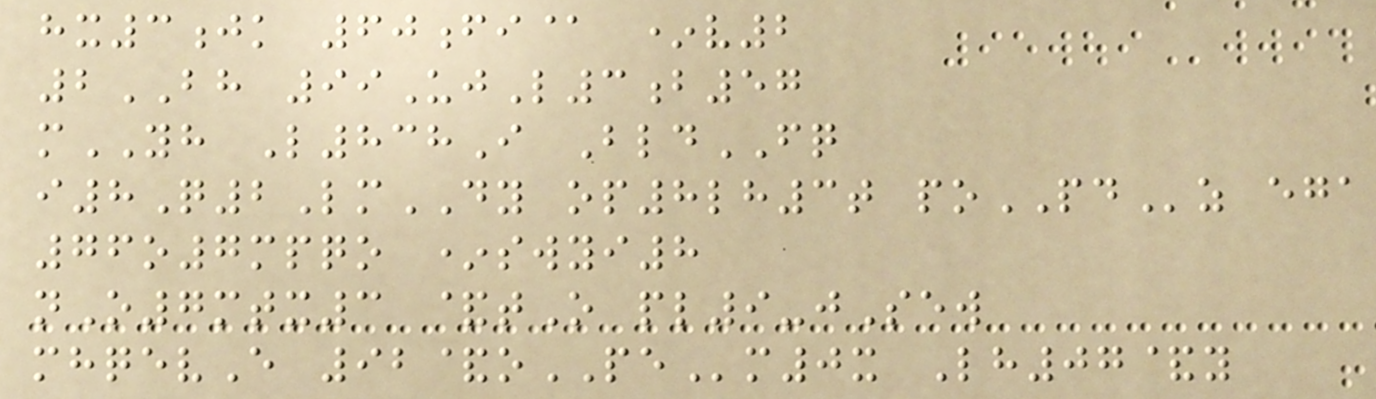hx3jk 60fi@ *v2
2BH 99UjL3b57
mYH L838I BldFQ
i8Q2LmDY op8lh3t poPDz ega
76o7mpqo *swyi8
nO7mtx3 &tO pl9-jSew
mhqevE 92&oPEm0x Lh07&y
